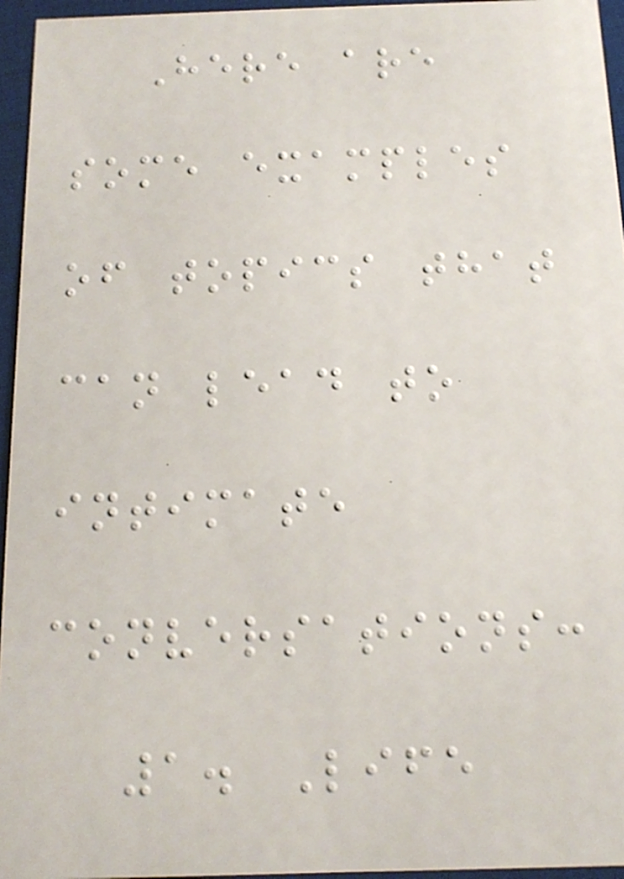Here are
some examples
of topics that
can lead to
intimate
conversations:
1. Life
